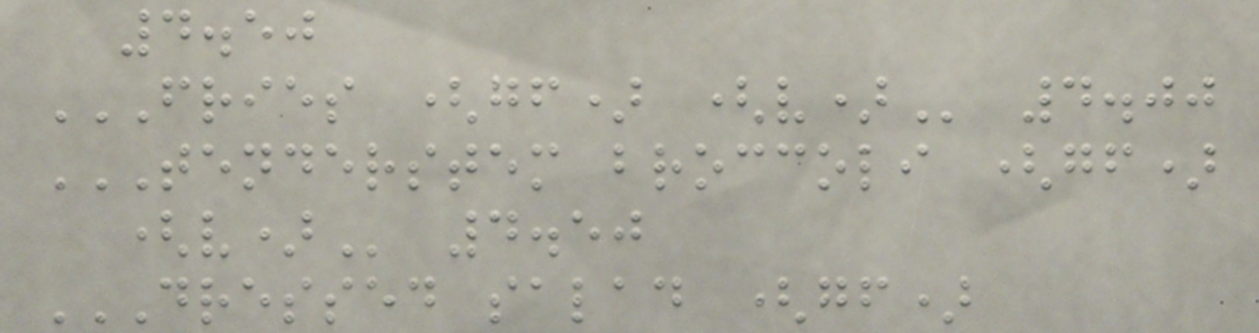4.50
FRIES (GF) (V) 4.00
TENDERSTEM BROCCOLI (GF)
(V) 4.50
DRESSED SALAD (GF)
